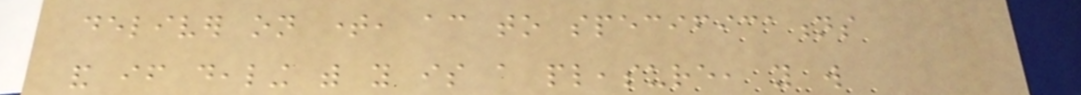deliver on time, according to specifications
and if dealing with you is a pleasure, you will
